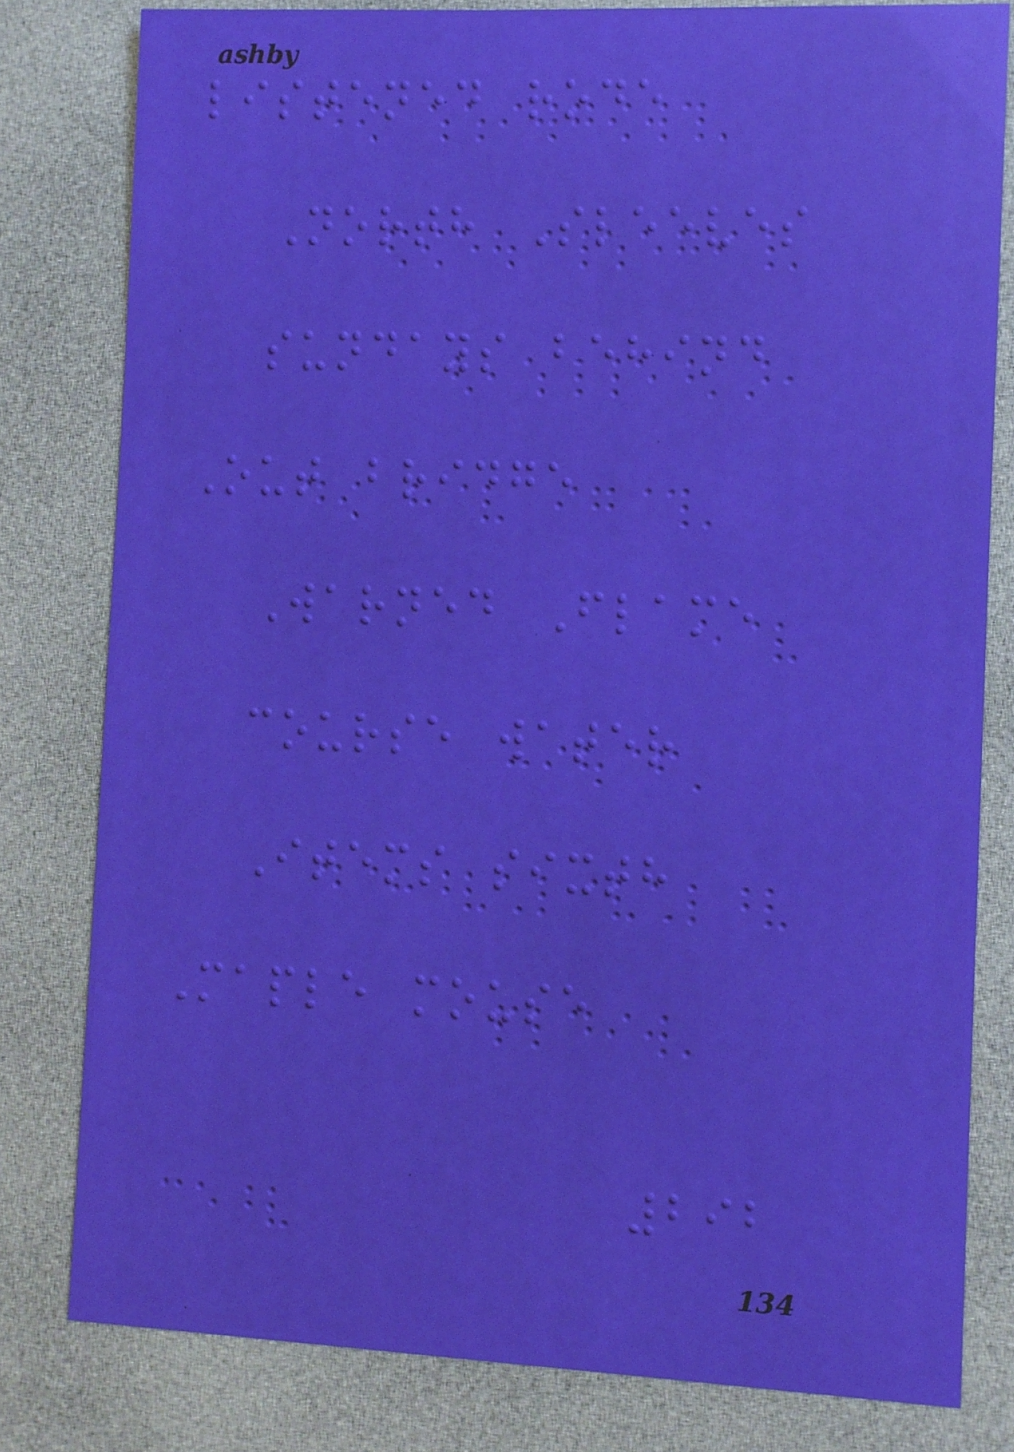listened rode
North Sleeves
sundays behind
Out bridge
Warned Flame
course water
Items sixth
Maple mouse
292
